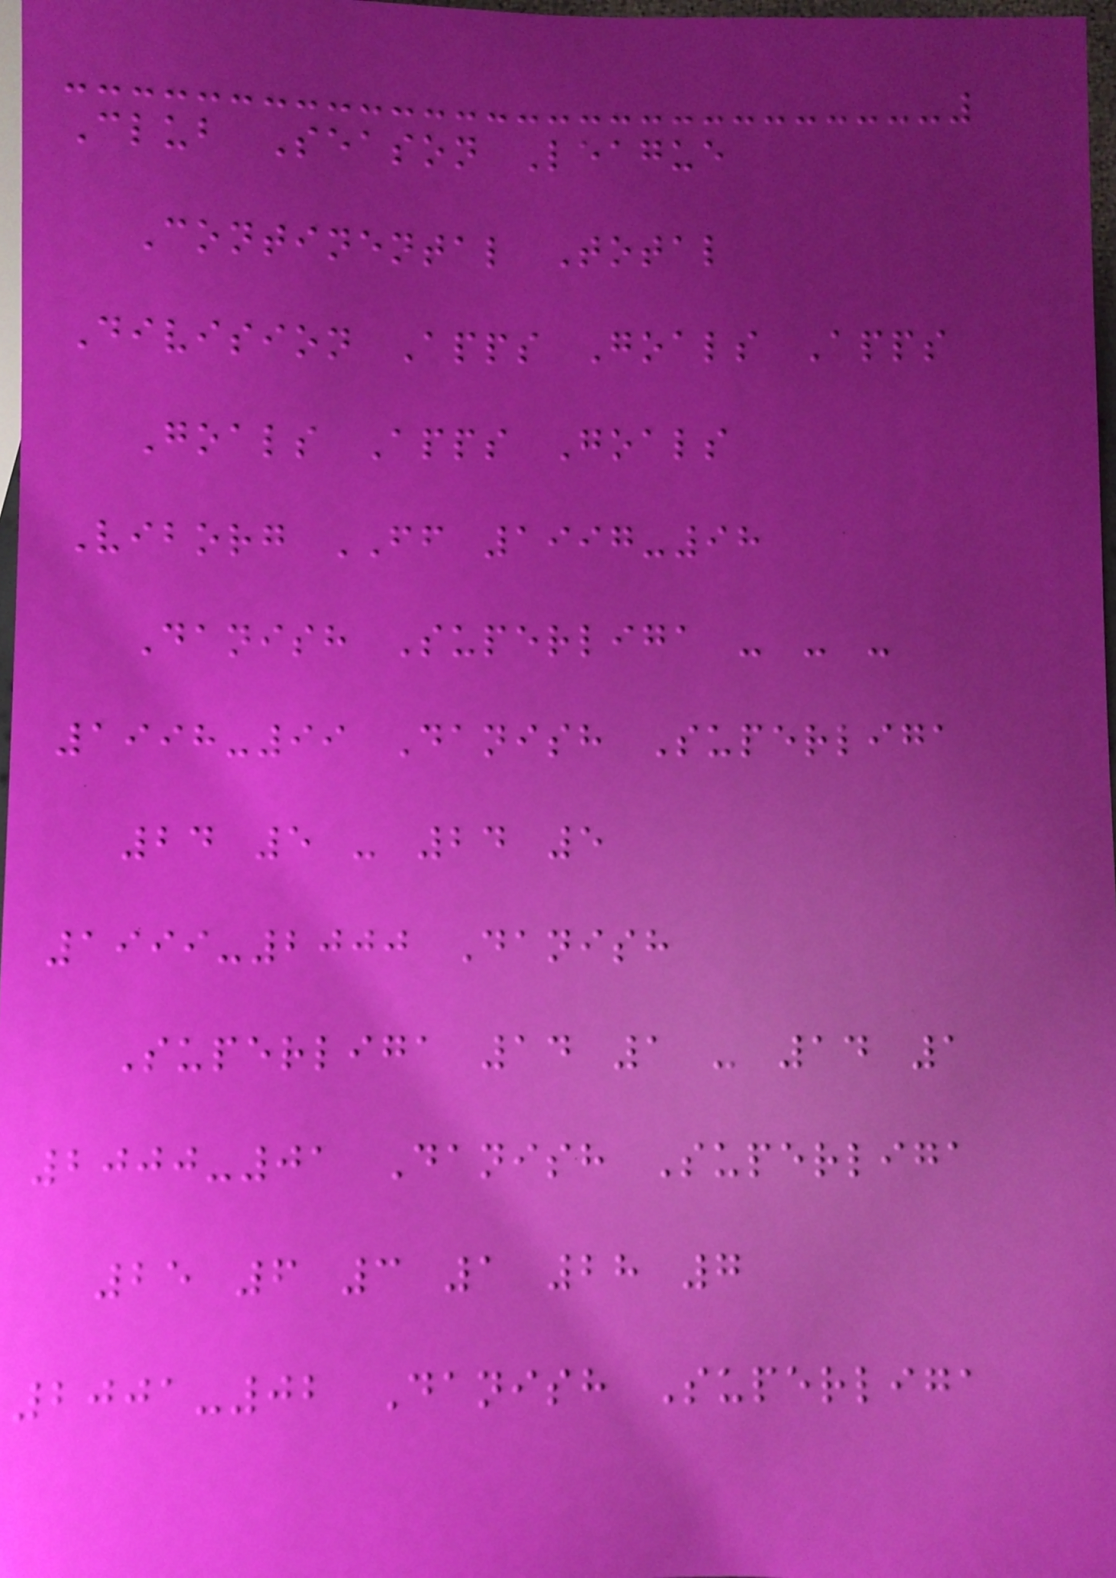Club Season League
Continental Total
Division Apps Goals Apps
Goals Apps Goals
Viborg FF 1997-98
Danish Superliga - - -
1998-99 Danish Superliga
24 5 - 24 5
1999-2000 Danish
Superliga 14 1 - 14 1
2000-01 Danish Superliga
25 6 3 1 28 7
2001-02 Danish Superliga
